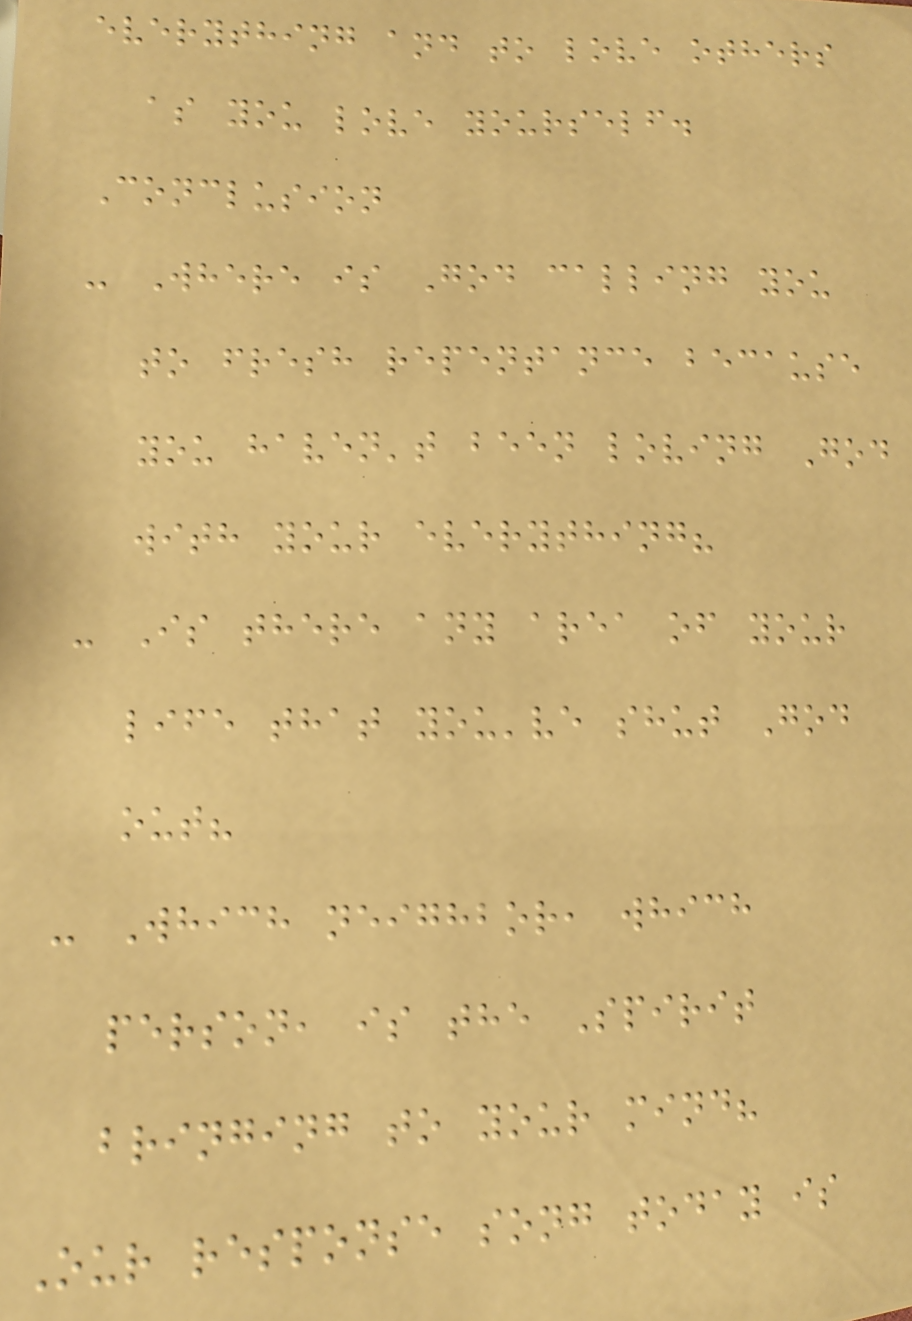everything and to love others
as you love yourself.
Conclusion
- Where is God calling you
to fresh repentance because
you haven't been loving God
with your everything?
- Is there any area of your
life that you've shut God
out?
- Which neighbor, which
person, is the Spirit
bringing to your mind?
Our response song today is
